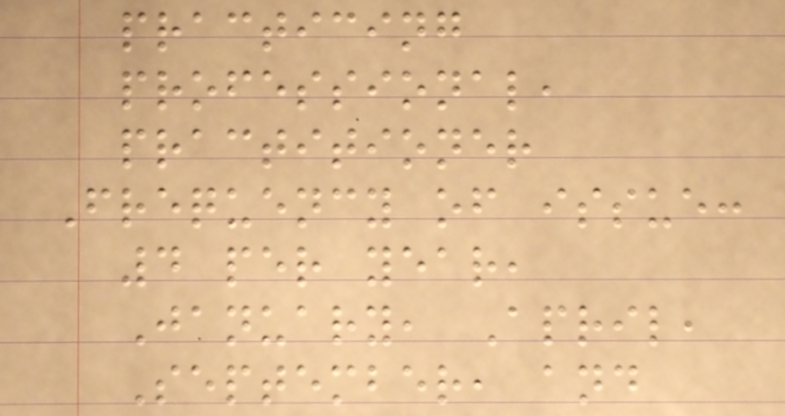practicing
professional,
practitioner
Frequency of issue:
4 per year,
January, April,
September, and
